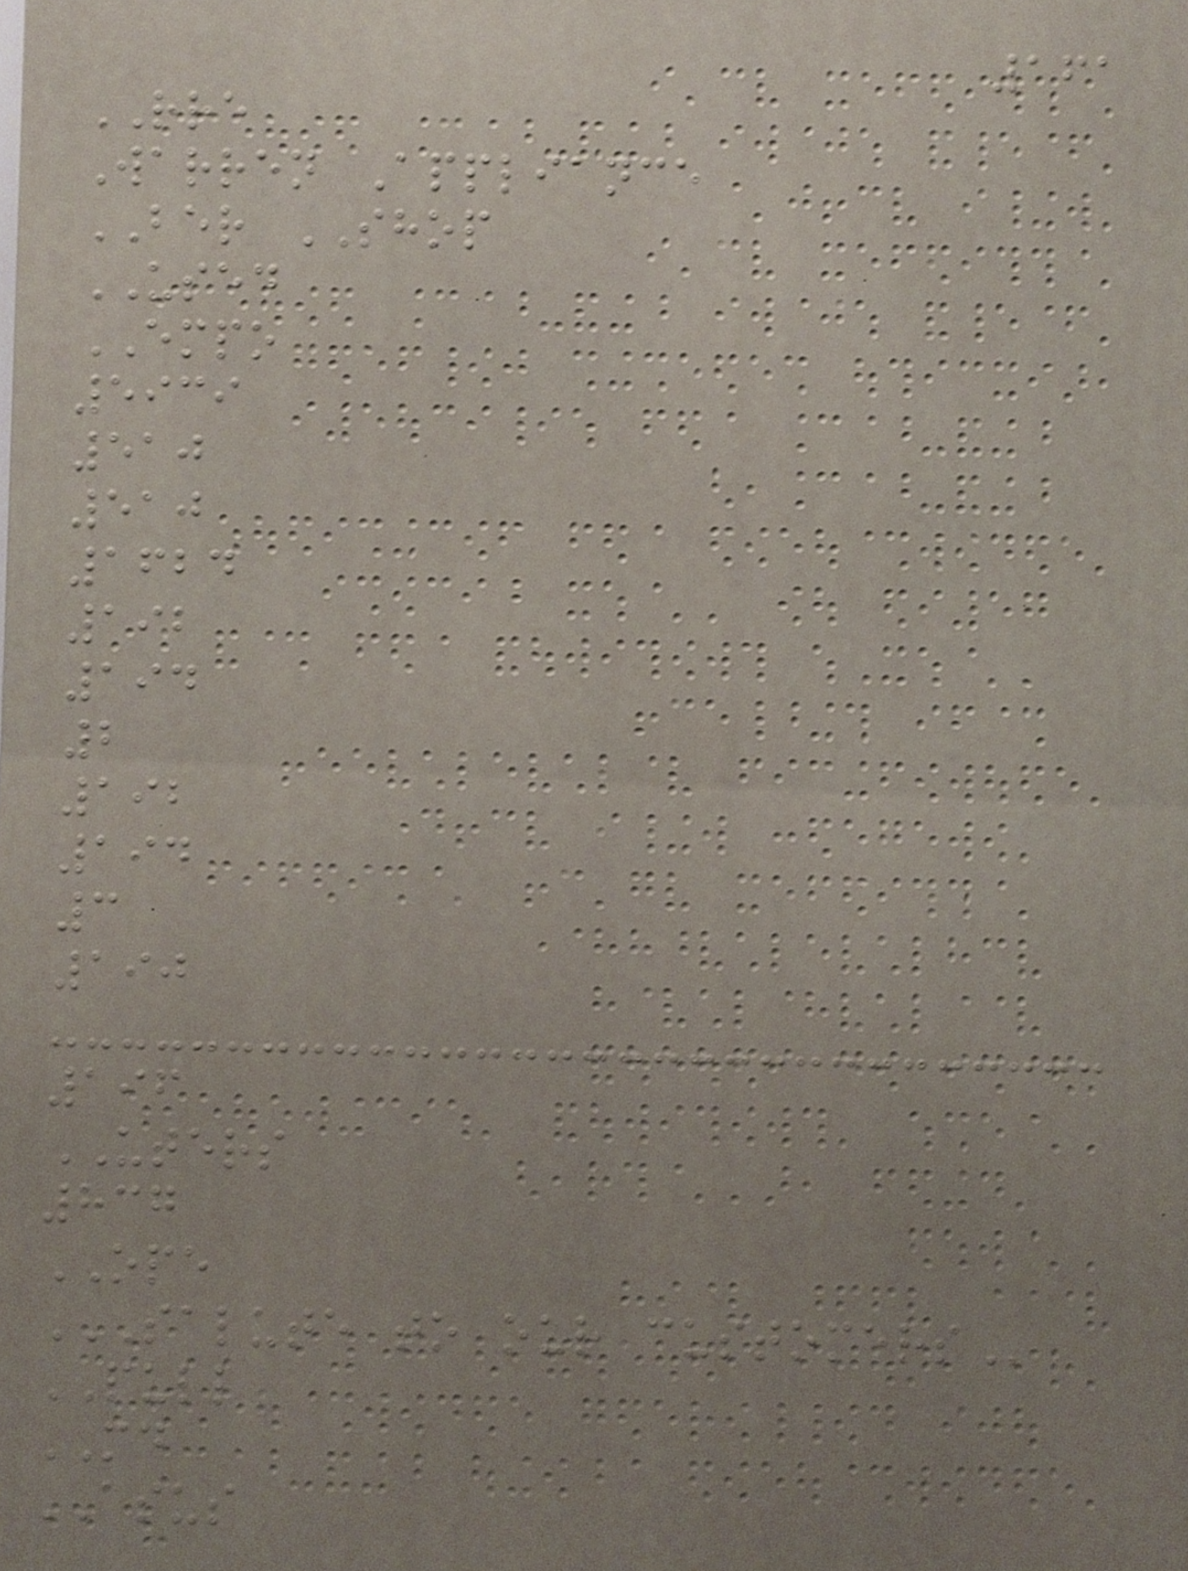161
RRE
Warren Appliance
BER SHOP
USED
EMPO
5939
510
510
1624
192
194
2
192
194
3
190
196
UTERS
837
OPE
SALUTE TO OUR CUSTOMERS
PULL
MD
ASUS
